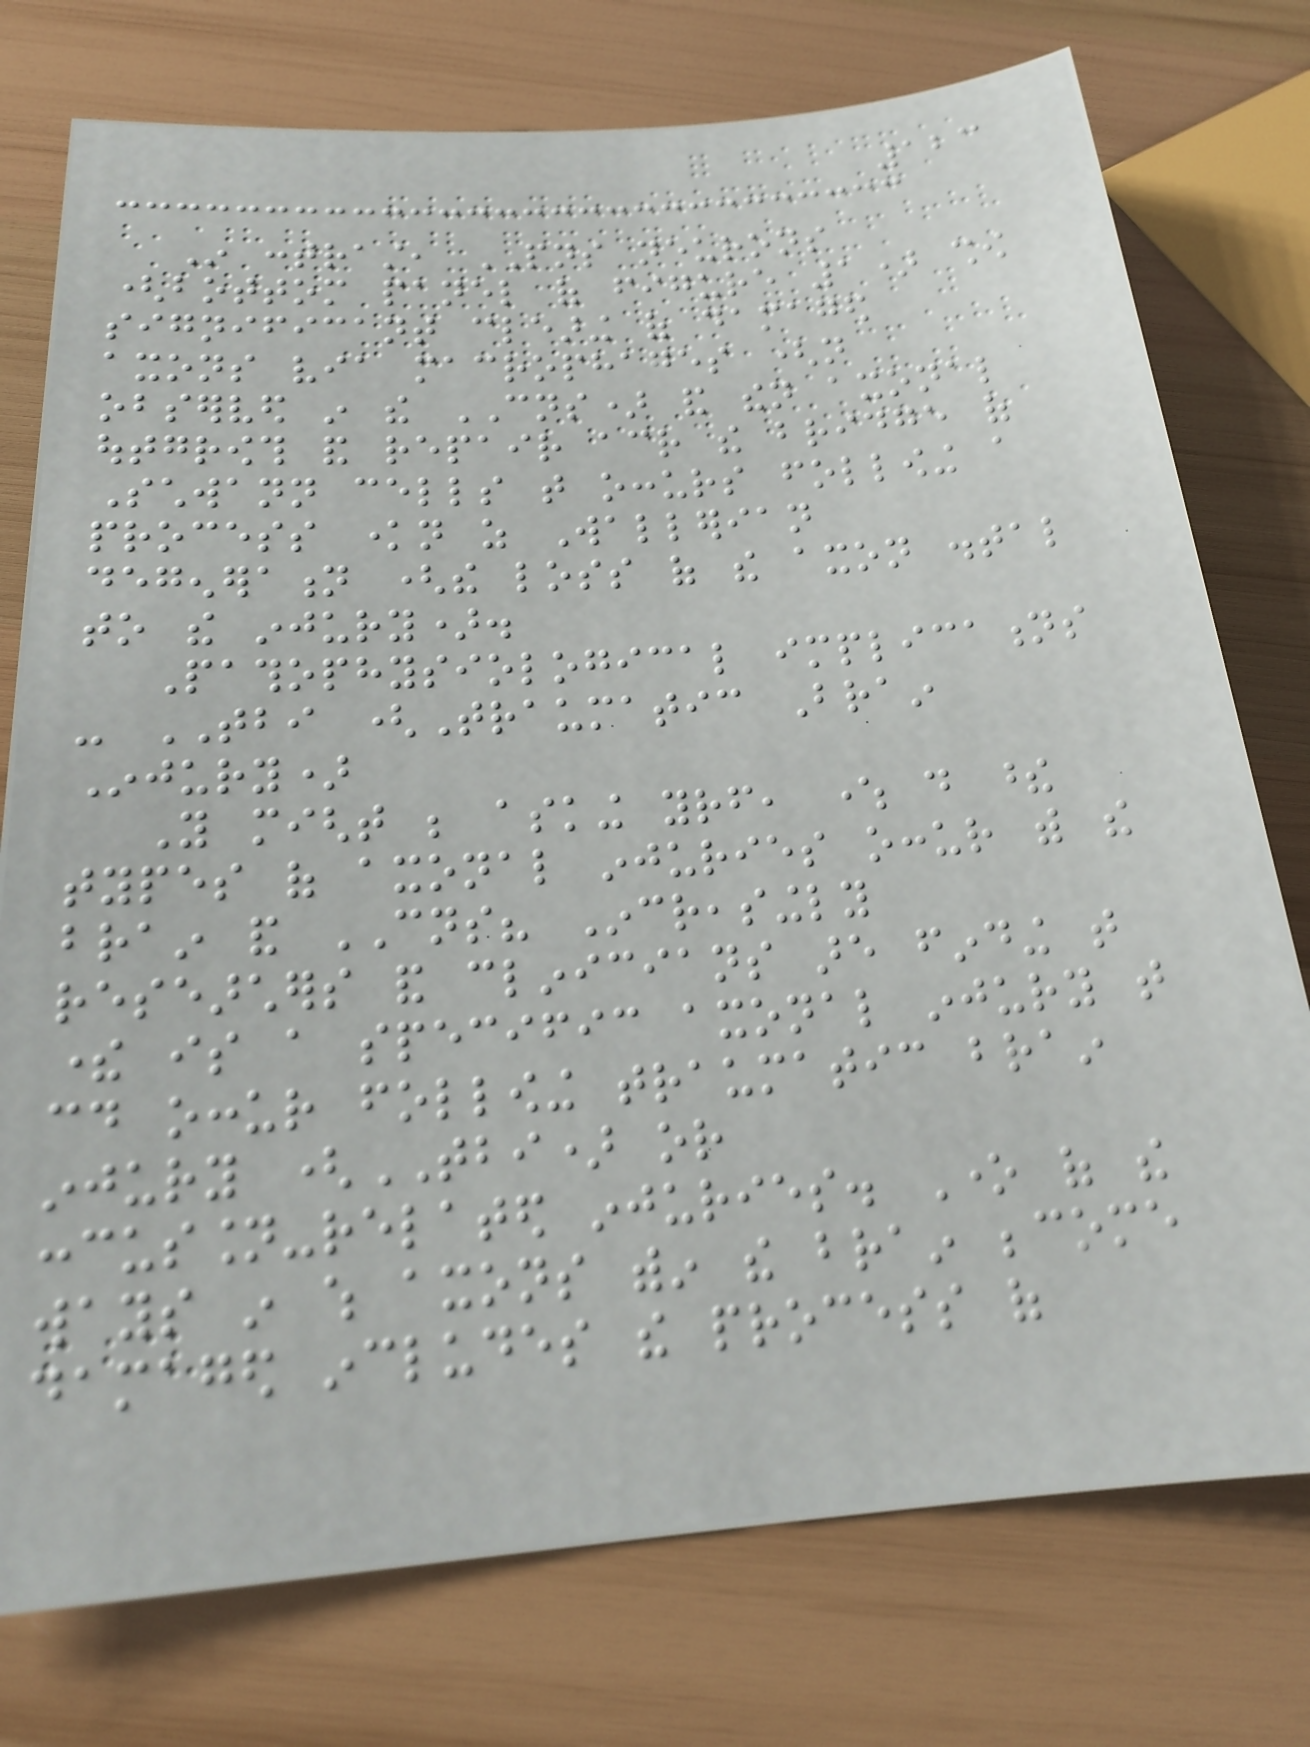123
In contrast, PNS neurons
(bottom panel of figure 1) show
significant clearing of damaged
axons via macrophages (not
observed in the CNS) and then axonal
outgrowth and repair across the bridge of
Schwann cells that occurs following a
process known as Wallerian
degeneration (the loss of the axon distal
to the injury).
Pathophysiological implications
- TBI (Traumatic Brain
Injury)
You might be asking yourself, where do these
types of axonal injuries occur with the
brain and CNS? Increasingly
researchers and clinicians are finding that
there is a specific axonal injury that
could occur following traumatic brain
injury (TBI) or
concussion-related injuries. One of the
ways in which axons within the brain become
damaged includes the process of
